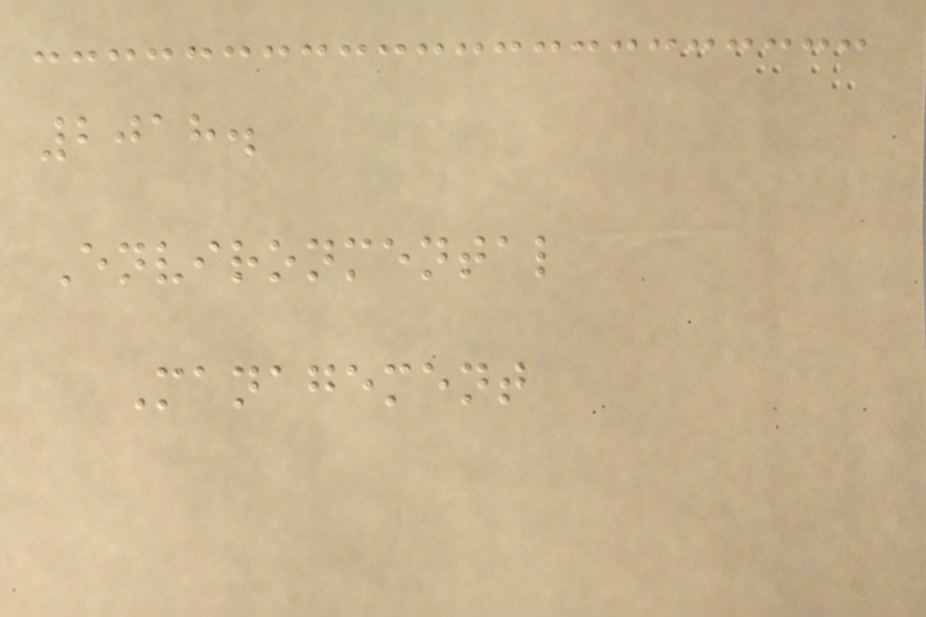2018.
Environmental
Management
